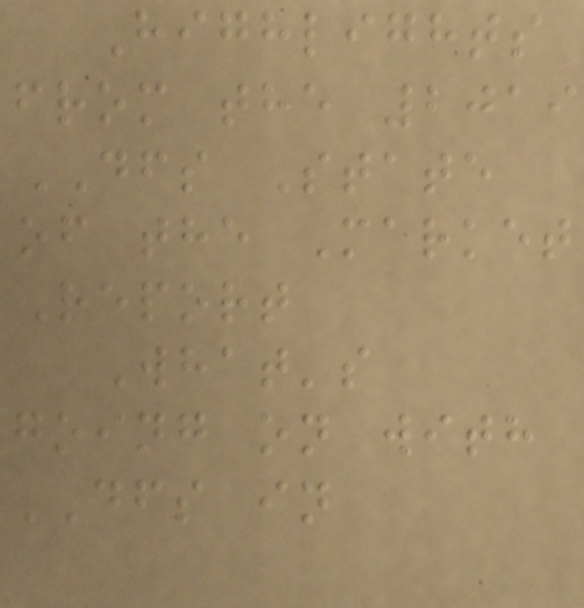Highlights
from the 2019
DFS State
of the Market
Report
What's
going on with
DFS in
